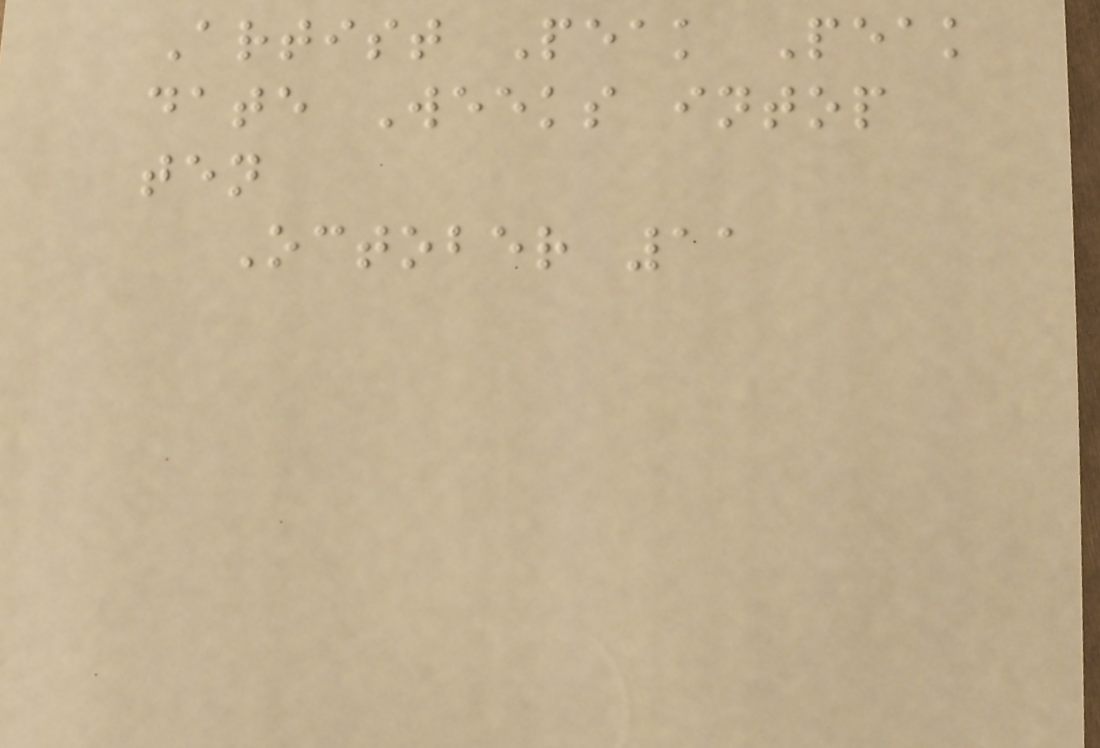Artist Peak Peak
date Weeks intop
ten
October 11
